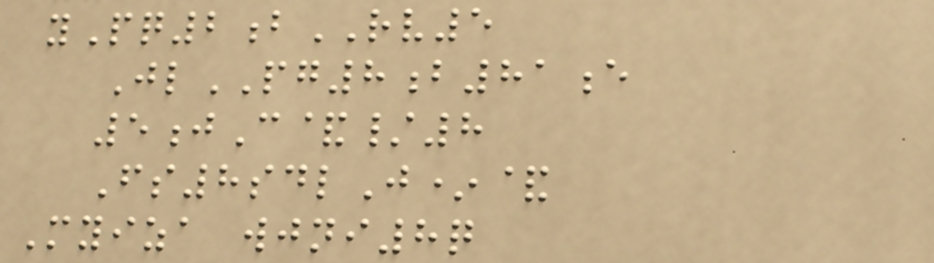yPq2bRV5
JlPG8b81e
5jC&/8
Fs8sdlJ*&
Myiza wjni8q
